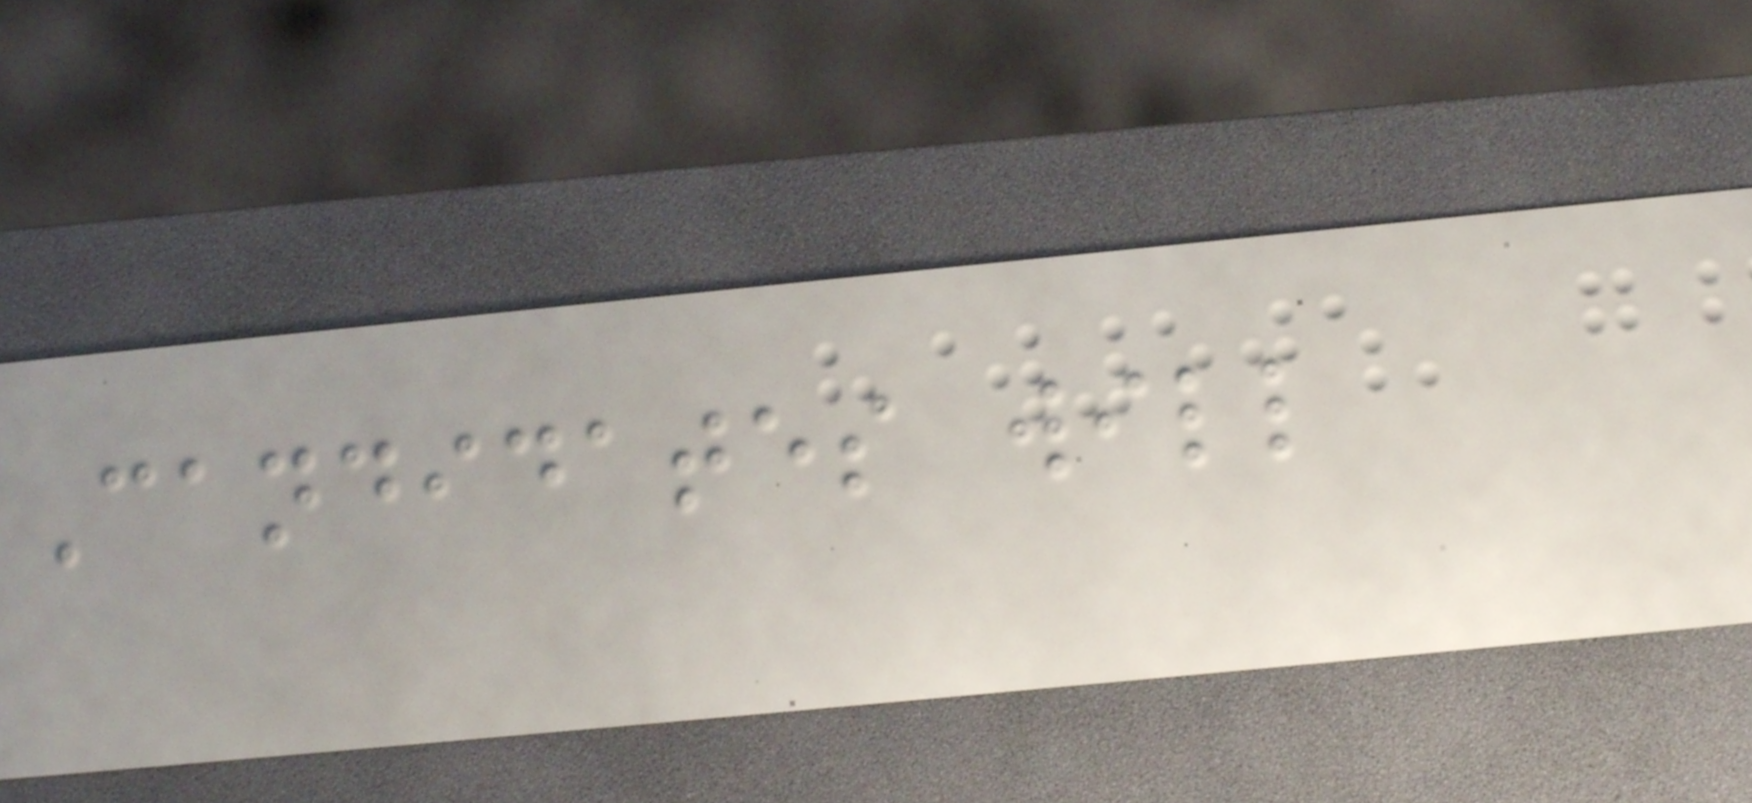Candidates will
